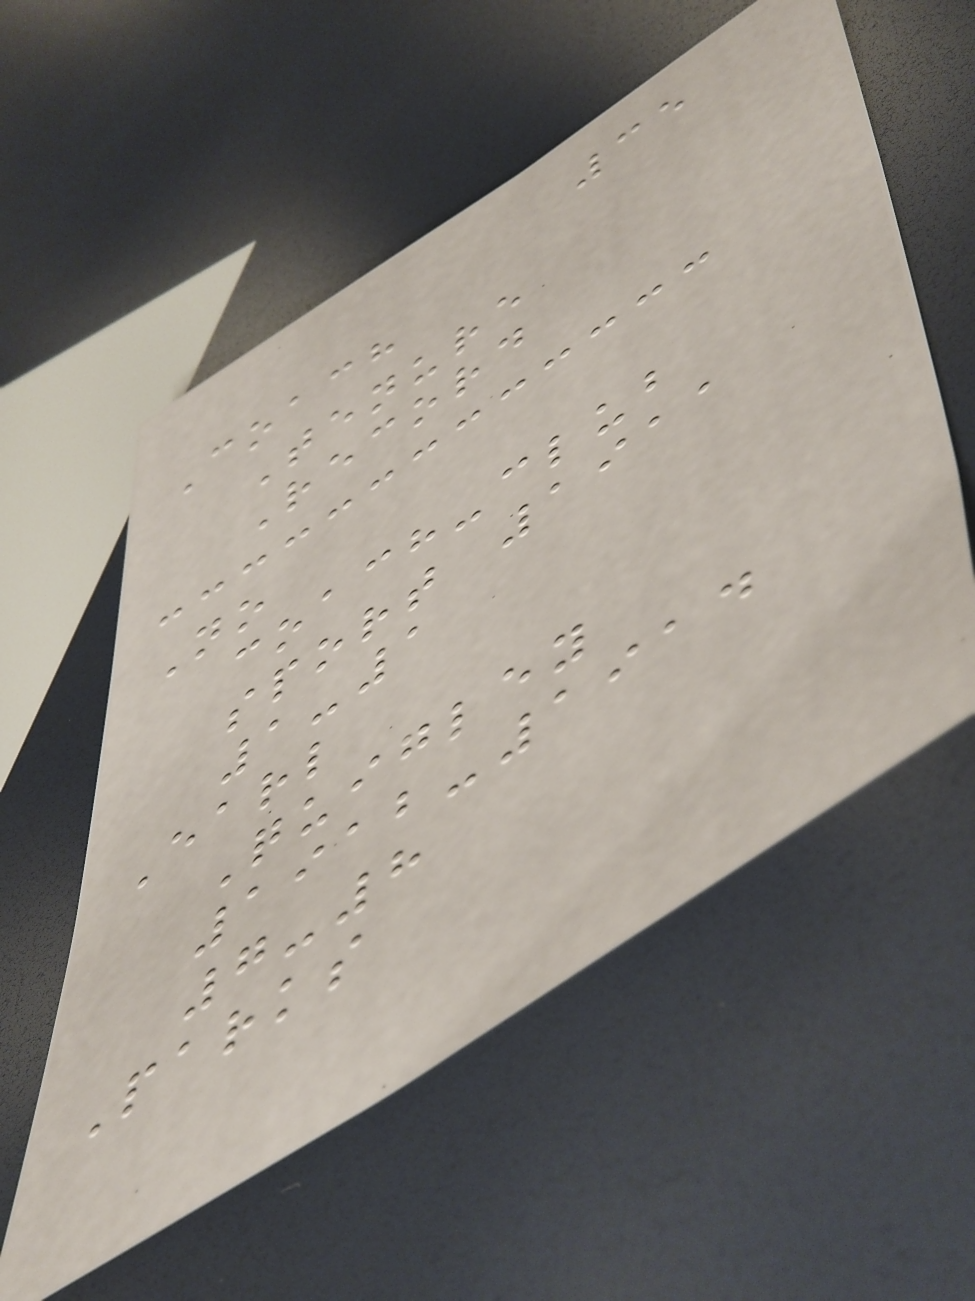35
Coach
Tenure
Record
No
coach-club
sport 1911
1-1
Earl
Quigley
1912-1914
7-8
Parks
